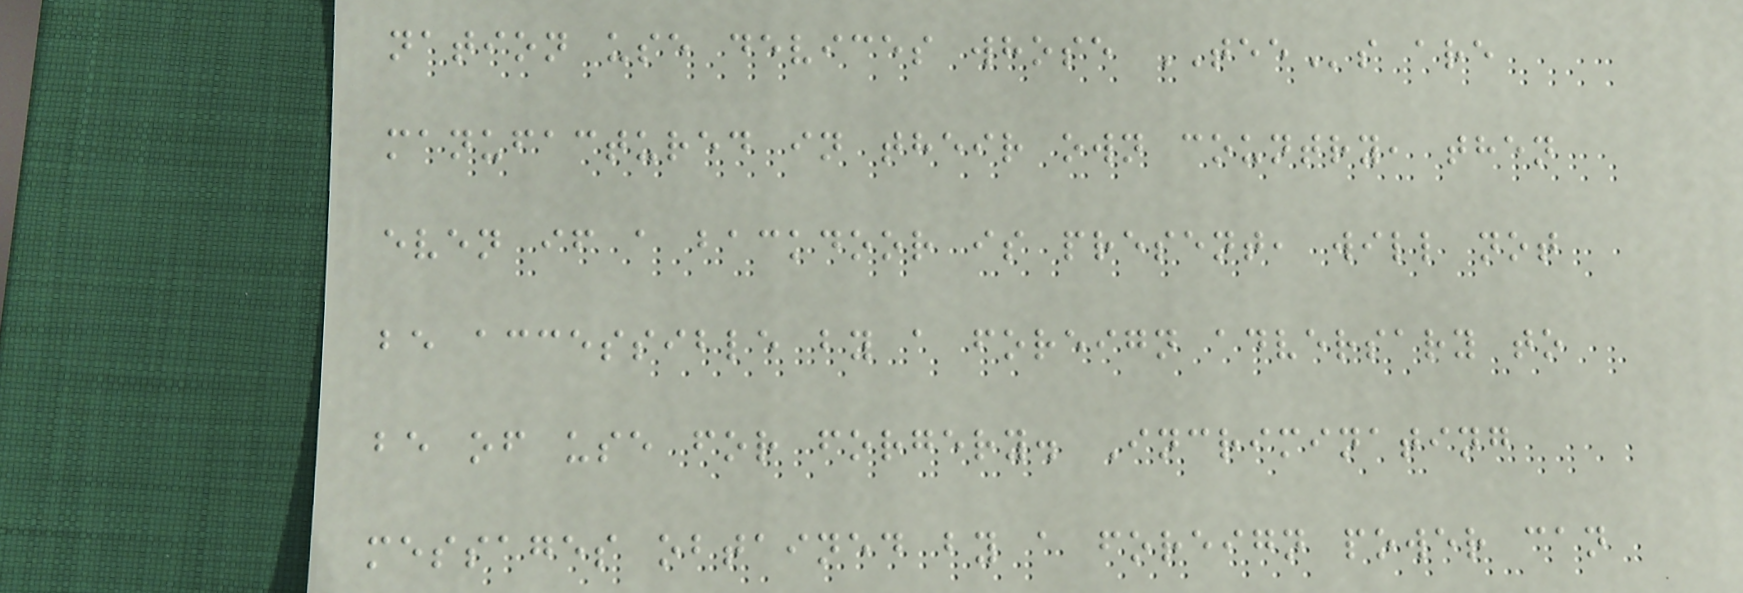nation use devices whose TEEs are
manufactured in their own country, then
even if a backdoor is present, will not
be accessible by a foreign adversary to
be of use for forgery. Incriminating
messages obtained by a foreign power can
